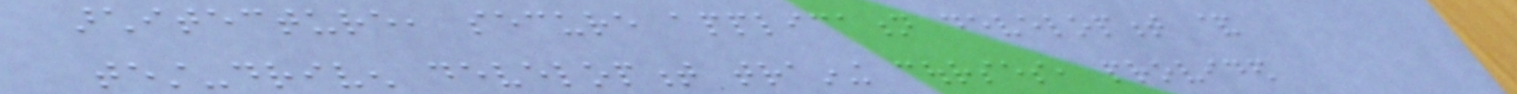architecture, secure application development &
test-driven development training courses, provided
